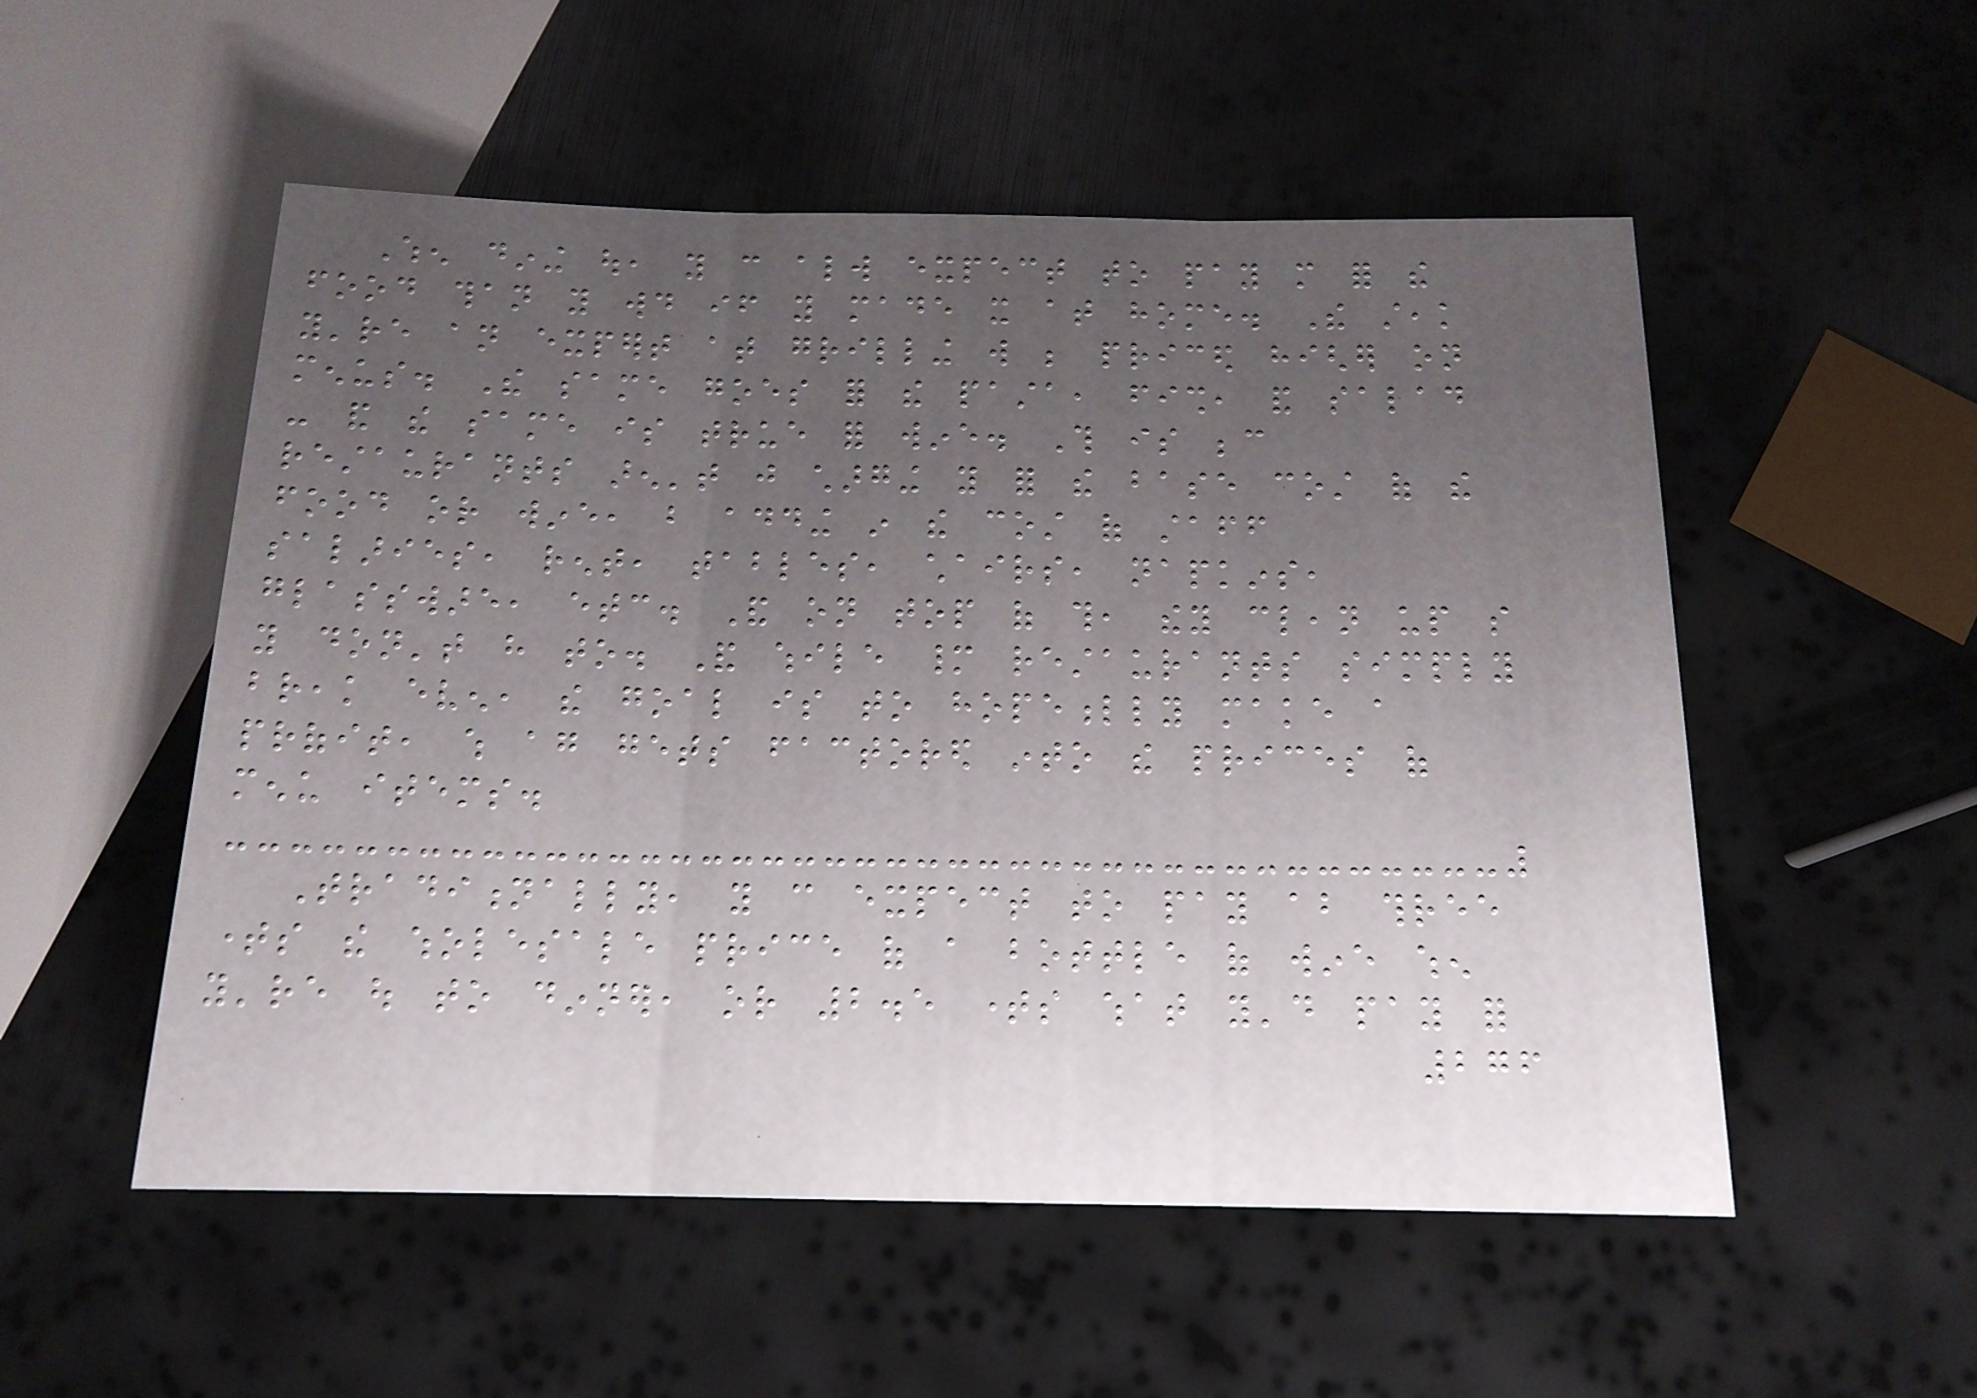When dining out, you can always expect to pay more for the
food than you would if you made it at home. The steak
you're an expert at grilling will be priced higher on
menus. The same goes for the pasta, fish, and salad
- and the same is true for wine. This is because
restaurants aren't just charging you for the base cost of the
food or wine, but adding in the cost of staff
salaries, rent, tables, chairs, napkins,
glassware, etc. And on top of this, they clean up so
you don't have to. And while many restaurants simply
break even, the goal is to hopefully make a
profit, which again gets factored into the prices of
menu items.
Traditionally, you can expect to pay about three
times the wholesale price of a bottle of wine when
you're out to dinner, or 2.5 times what you'd pay for
276
